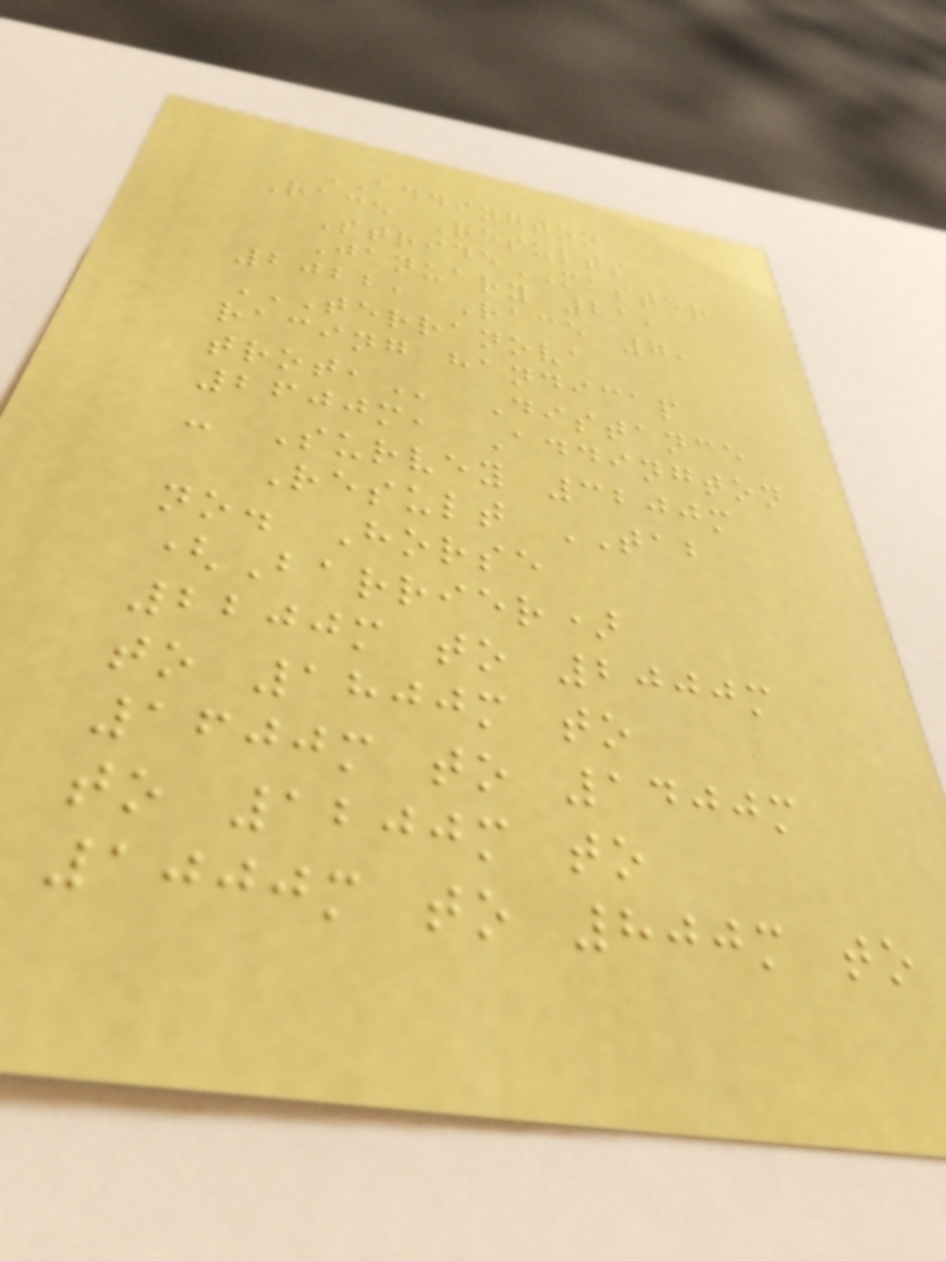ADDINGTON
Race Results
StrideMASTER
January 21,
2022, Race 7,
TERRANOVA
RACING HANDICAP
TROT, Distance
2600m, Addington
- Survey 3200m
Result TAB
no. Horse
(Barrier)
2200m to 2000m
to 1800m to
1600m to 1400m
to 1200m to
1000m to 800m to
